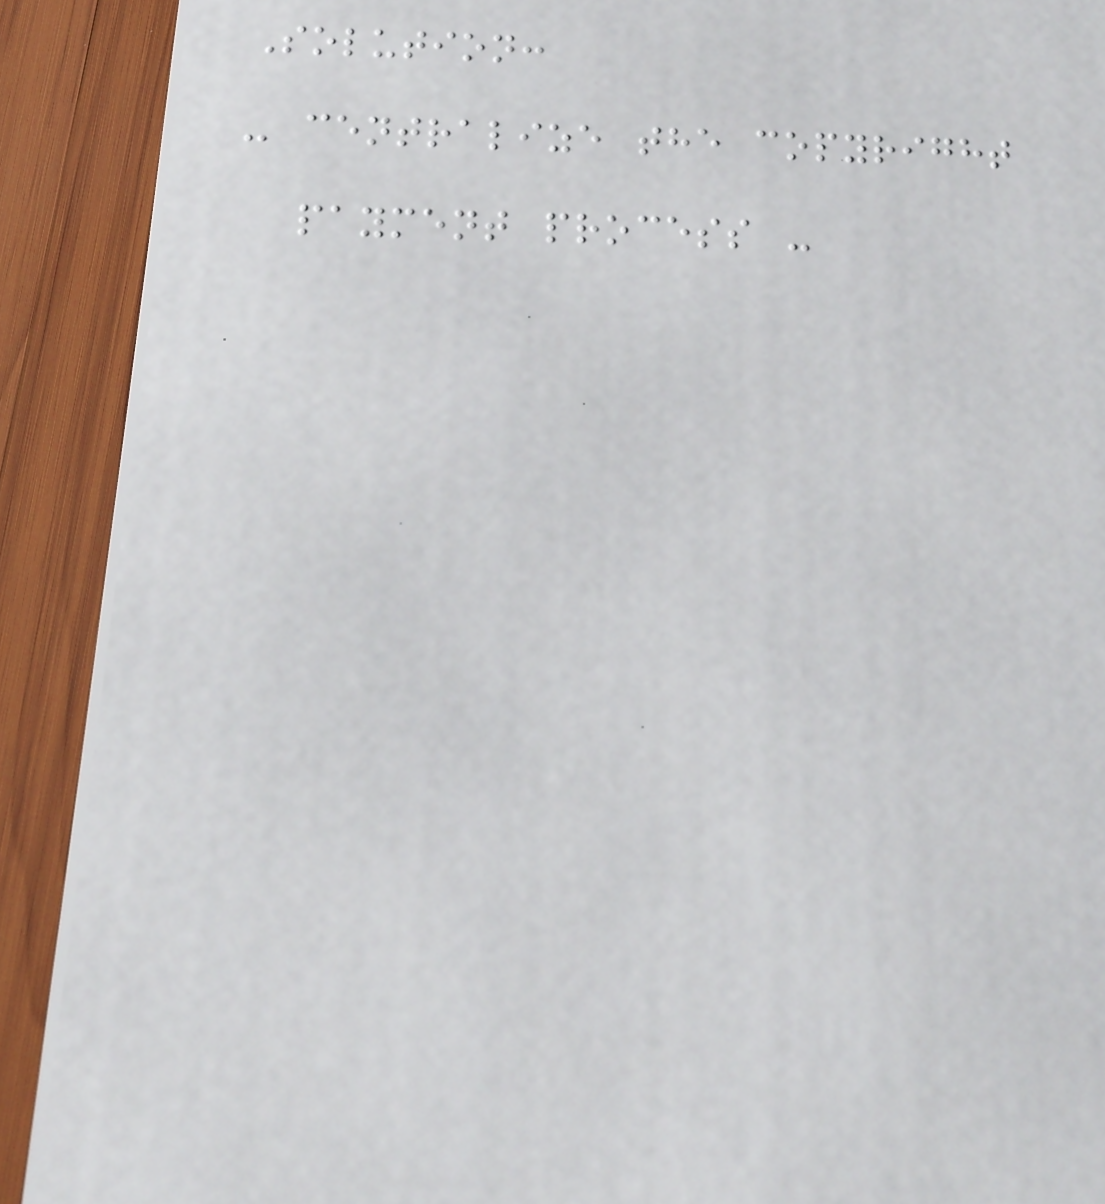Solution:
- centralize the copyright
payment process -
